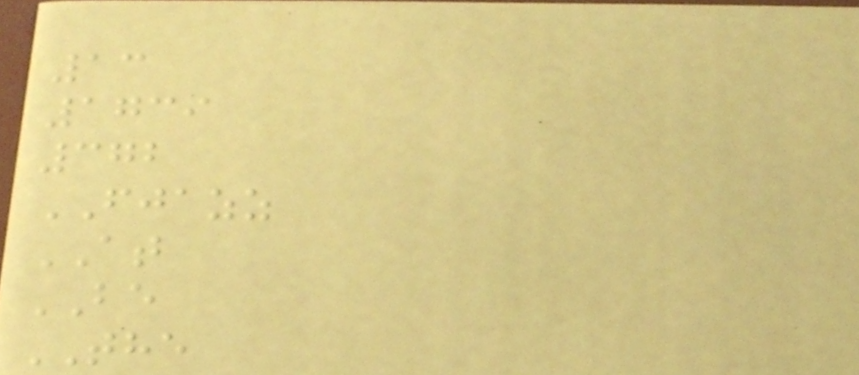13
1739
372
FJAZZ
AT
BE
THE
